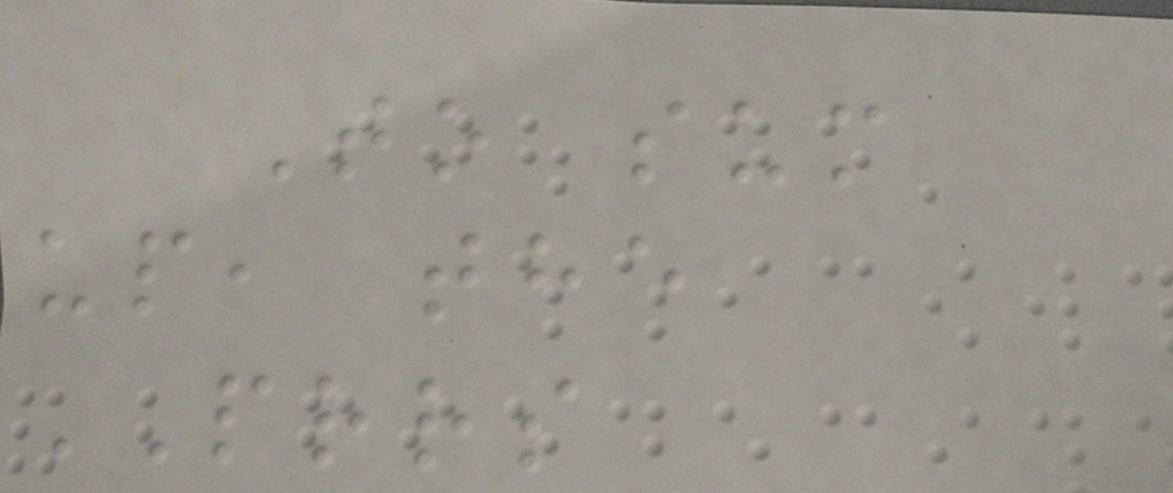To sum
up, the
PRRS
